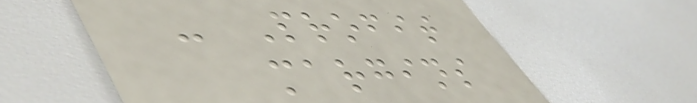- Profit
margins
